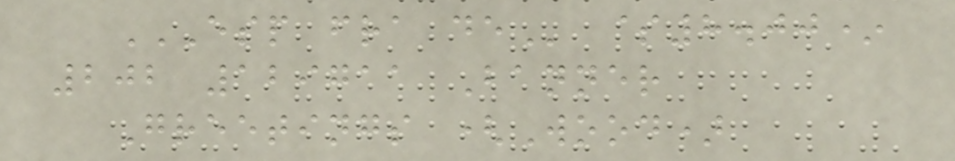ESP FRA DE $8.00*
202 129711 Banner
Greetings (Wood)
